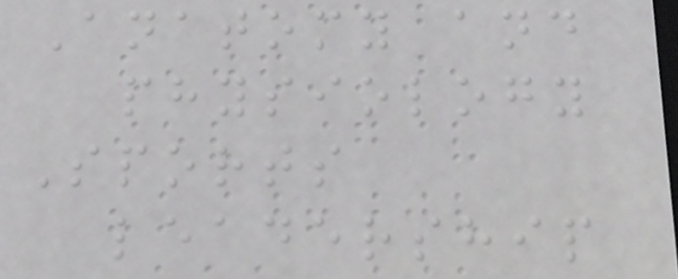Anatomy and
physiology
Sports
leadership
